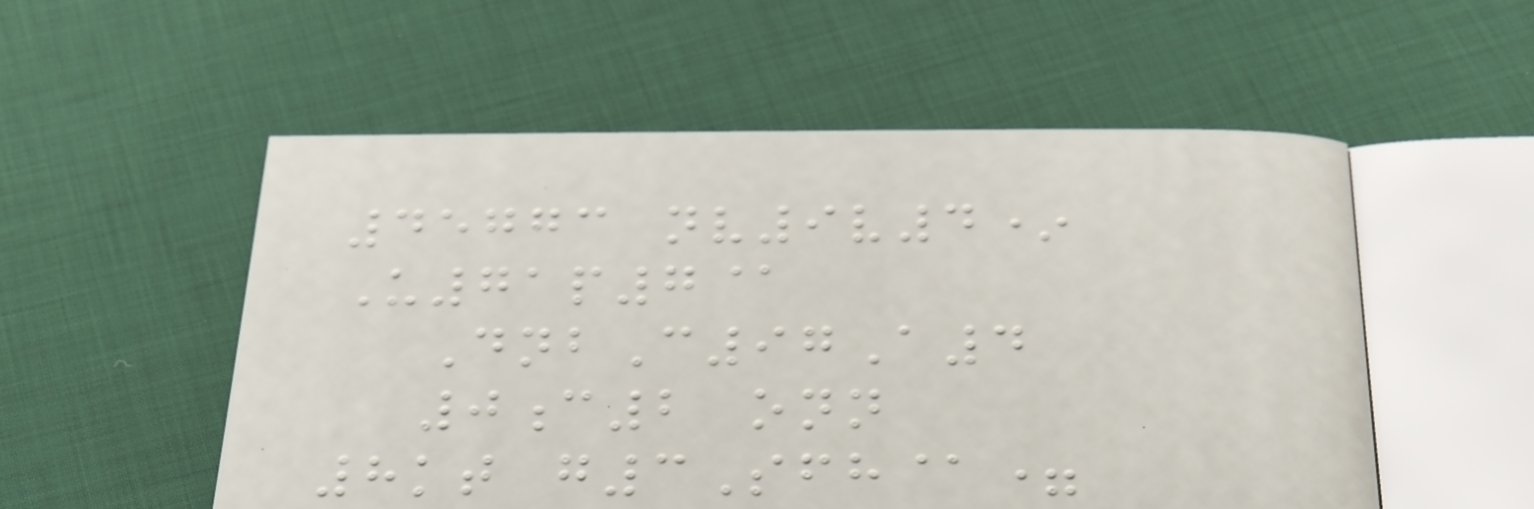45773 nv9v4*
U71p7@
DnbC97A4
0c2 onn
8kt g3Sfh@=
